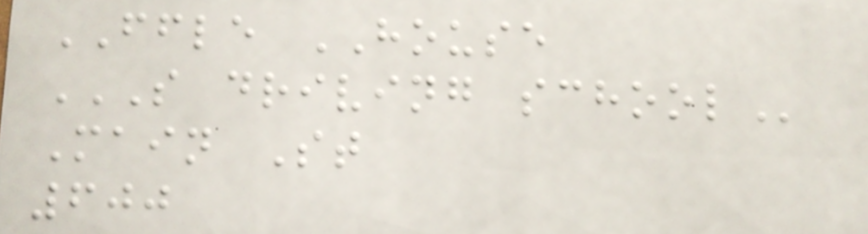FFLE HOUSE
S DRIVING SCHOOL
Main St
600
